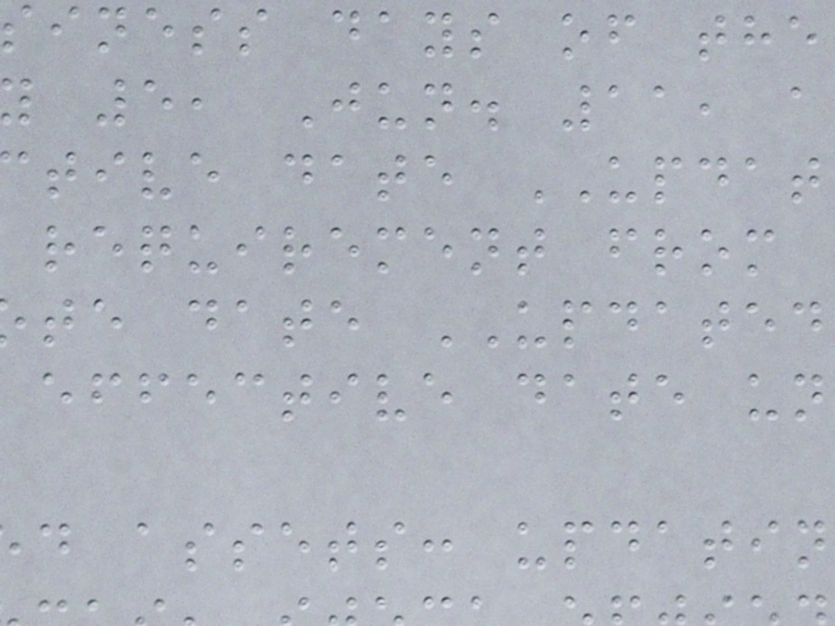siness days of the
5, Jun. 11, a
tive date UPDAT
requirement from
te date UPDATED
effective date un
d assets: updatin
